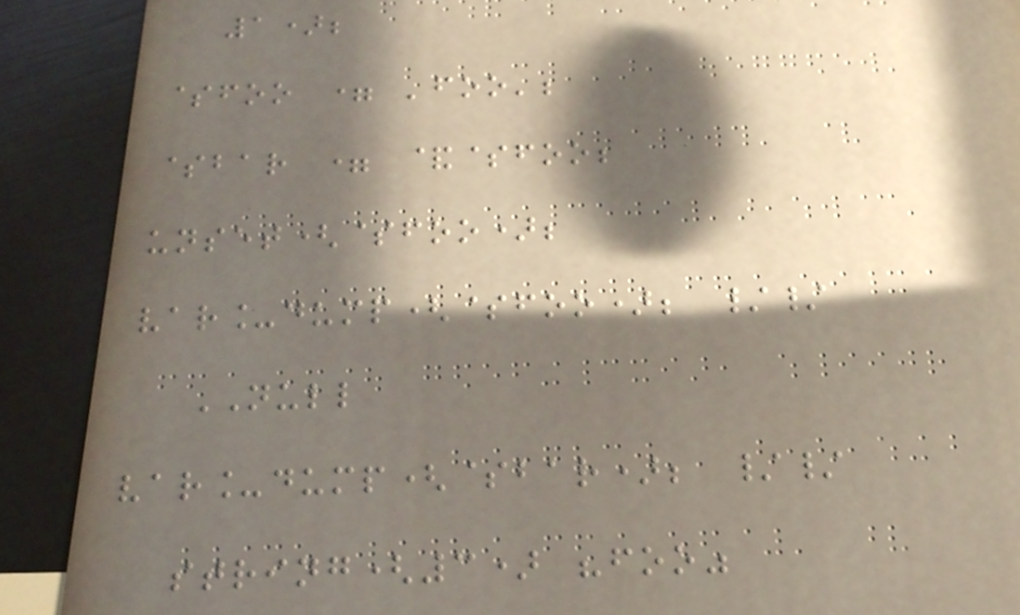1);
$foo = 'foo';
$bar = &$foo;
unset($foo);
var_dump($foo); //
NULL
var_dump($bar); //
string(3) "foo"
